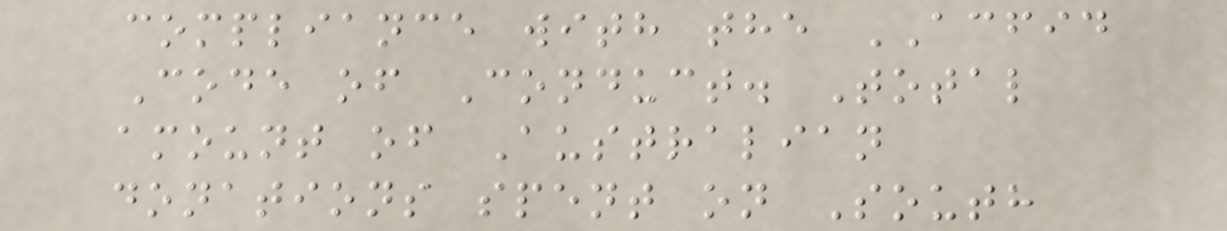compliance with the ACFID
Code of Conduct. Total
amount of Australian
donations spent on South
